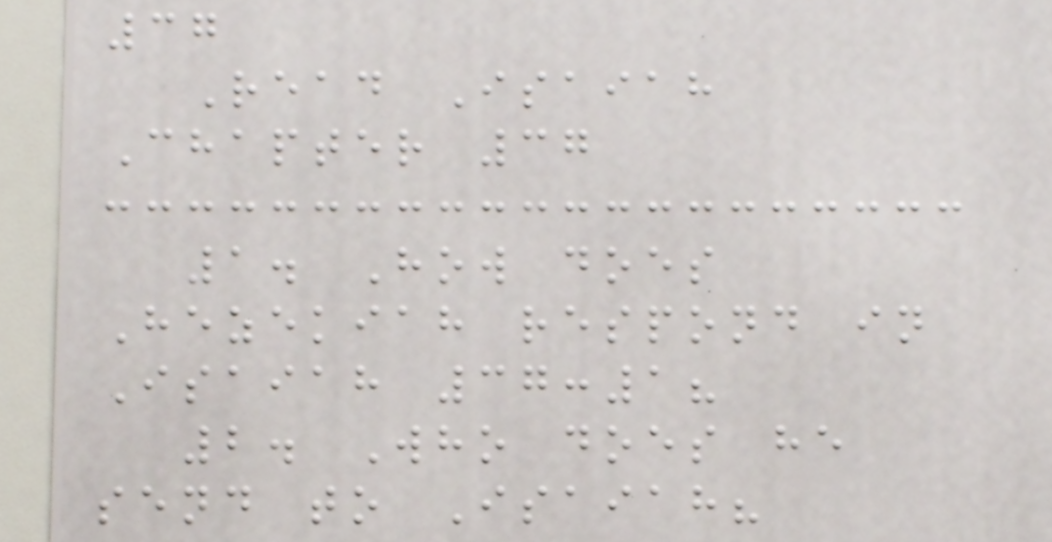37
Read Isaiah
Chapter 37
1. How does
Hezekiah respond in
Isaiah 37:1?
2. Who does he
send to Isaiah?
